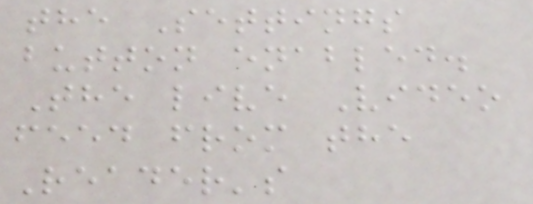the Settings
button enabled.
The live Video
feed from the
Reader's
